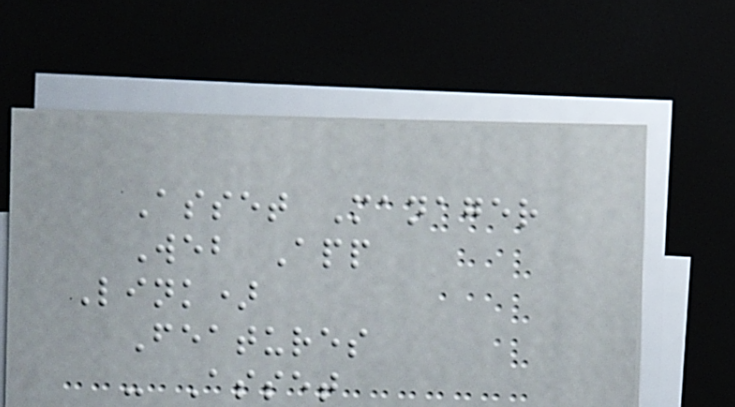Asset Manager
Web App
Link)
Features
- Asset
